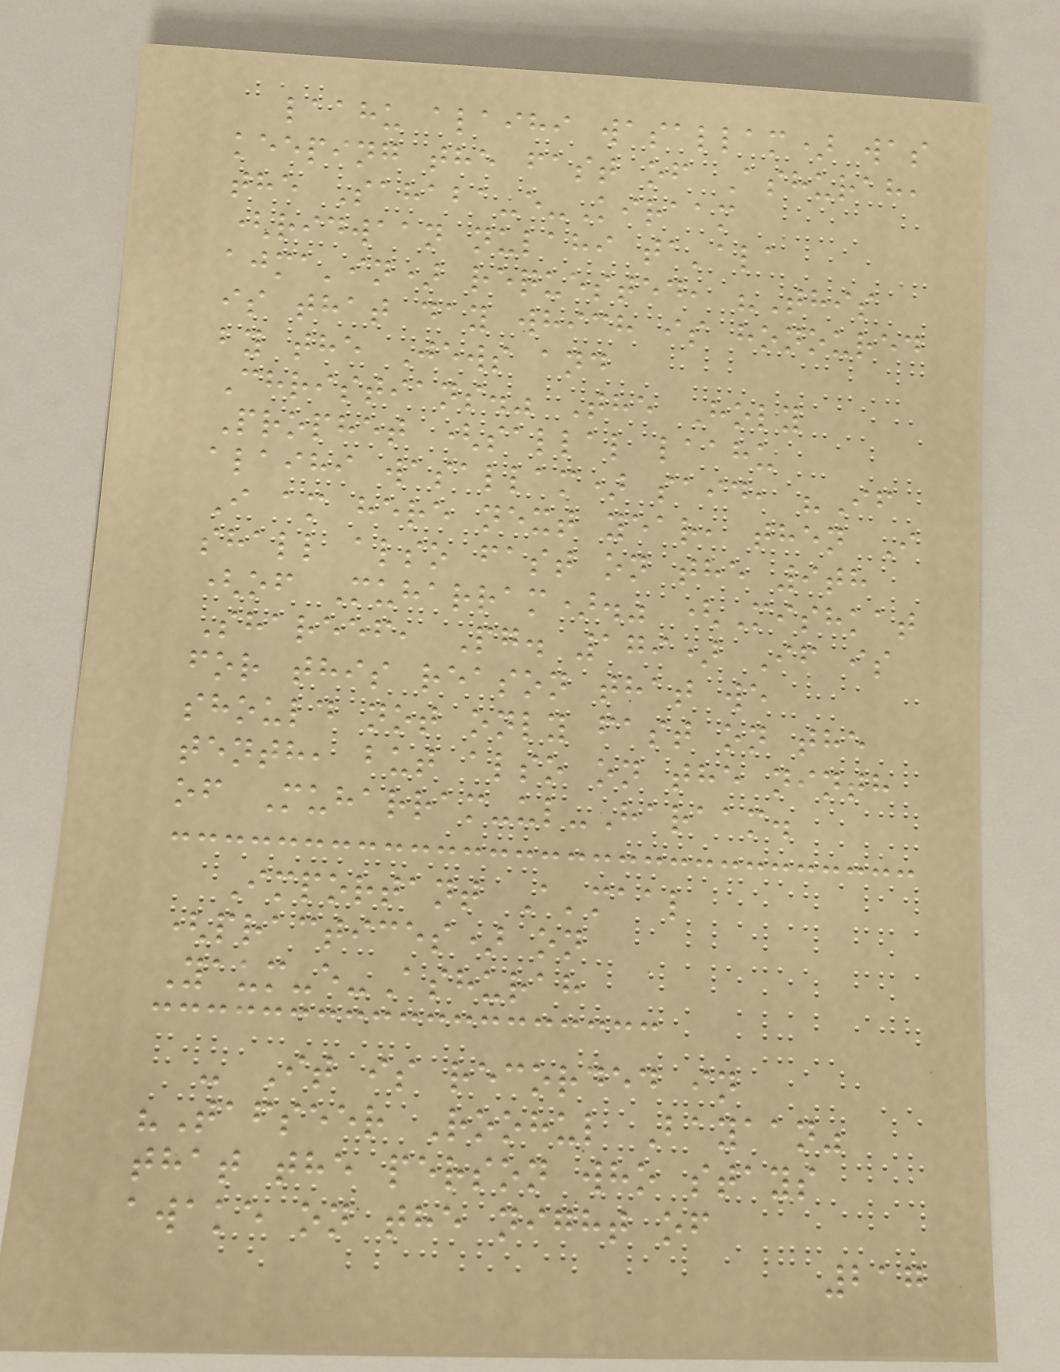laahu alaihi wasallam) was
keeping the fast of Ashurah,
the Sahaba-e-Kiraam
(ridwaan nulahi ta'ala
ajma'in) requested, "This
is that day which is honoured
by the Jews and
Christians." The Holy
Prophet (sallal laahu
alaihi wasallam) said, "If
I am here next year, then I
shall also fast on the 9th
(of Muharram)." (Mishkat
Shareef, Pg. 179) If is
for this reason that we
should not only fast on the
tenth, but also on the ninth
of Muharram-ul-Haraam.
Important A'maal
(practices) on
Yaum-e-Ashurah
- It is recorded in
"Tafseer Roohul Bayaan"
that the person who stays
awake on the night of
217
